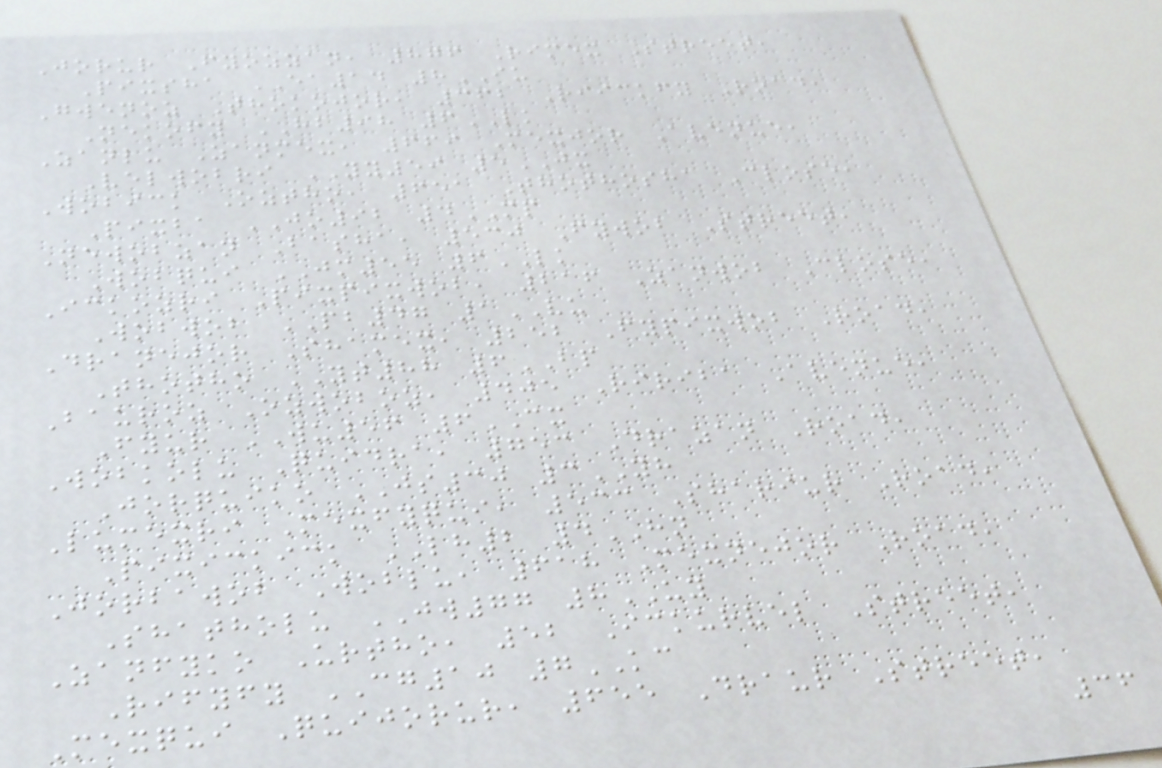Jorur Fyozzan, 876 Rimex Street,
Pixsha EA14 8IU
Gwenoz Thokojor, 362 Riickfy Road,
Nekofy HB98 6LK
Zanlu Zanmex, 669 Mexjor Avenue,
Velwobri YY59 5JX
Wobick Oztho, 651 Thothosha Close,
Pixba JO92 4MP
Newobzan Basha, 530 Fywob Street,
Wobqui JM55 6LK
Ickozri Pixpixwob, 216 Zanwob Close,
Wobwob PB47 1VU
Dranejor Shamex, 252 Fypixwob Road,
Thotho YT88 6BP
Bauroz Ozwoboz, 405 Ririba Avenue,
Fyur WU56 6CX
Wobkolu Quidra, 753 Drazan Road,
Jorquiko JS30 3YH
Lumexri Mexfyqui, 533 Shariur Road,
Pixickick LH2 4HN
Jorbawob Woblu, 618 Mexnejor Road,
Shatholu JW77 8UY
Zanfyko Urtho, 52 Ickurvel Street,
Rifyfy CG10 7KC
Mexqui Quijorur, 655 Draur Street,
36
